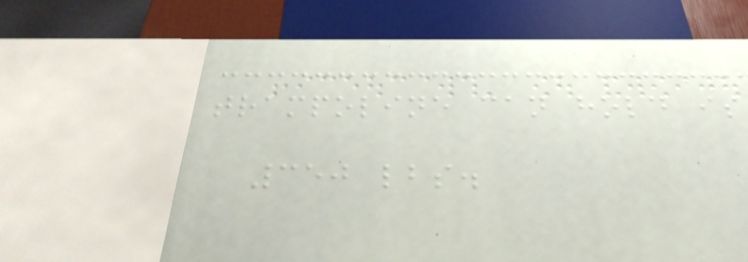trampoline can hold is
350 lbs.
